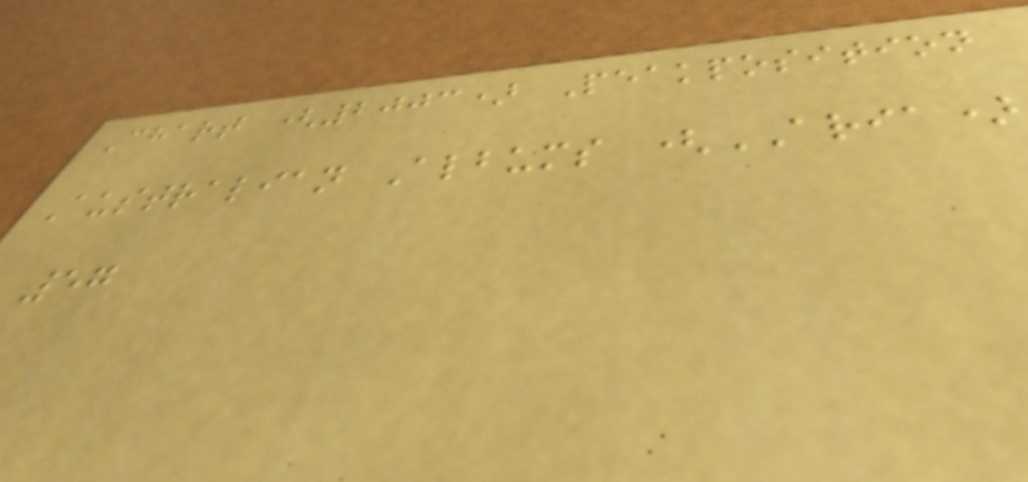Chart (2003) Peakposition
Australian Albums (ARIA)
57
